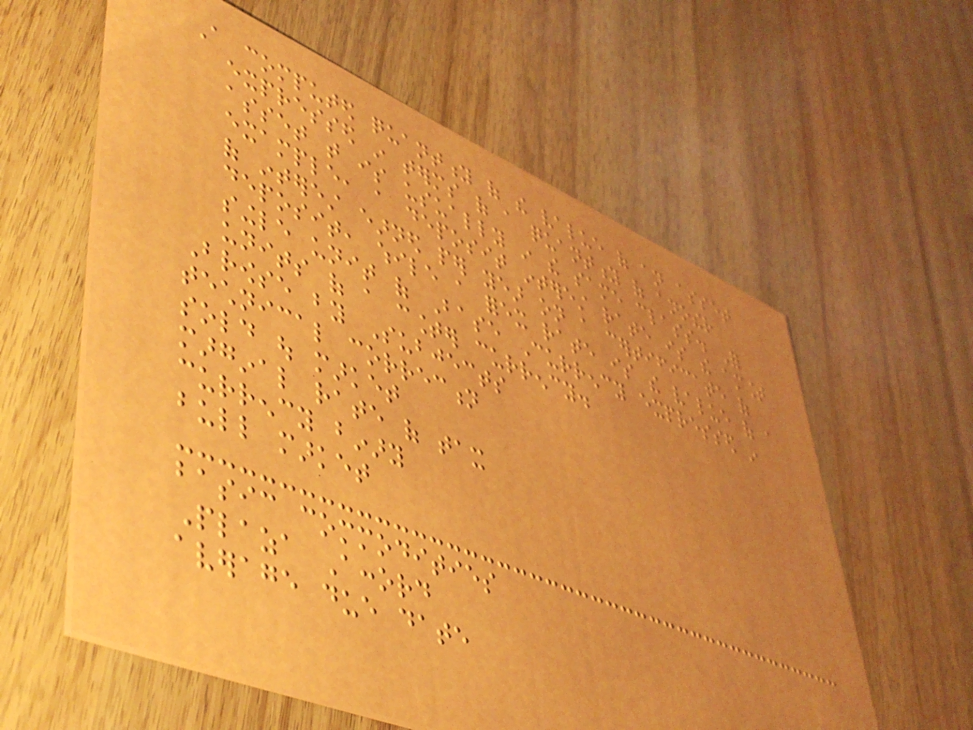A computed quantity of the value of an asset
expressed in terms of a quantity of another
asset that is usually in the same class. For
example, a deposit interest rate is the amount
of interest earned per year on a certificate of
deposit, while a forex rate is the value of a
single unit of Base Currency expressed in
units of a counter currency.
Browse by Subjects
technical correction
sold out market
marginal rate of tax
currency binary
bull market
basic commodities
Plaza Accord
average due date
